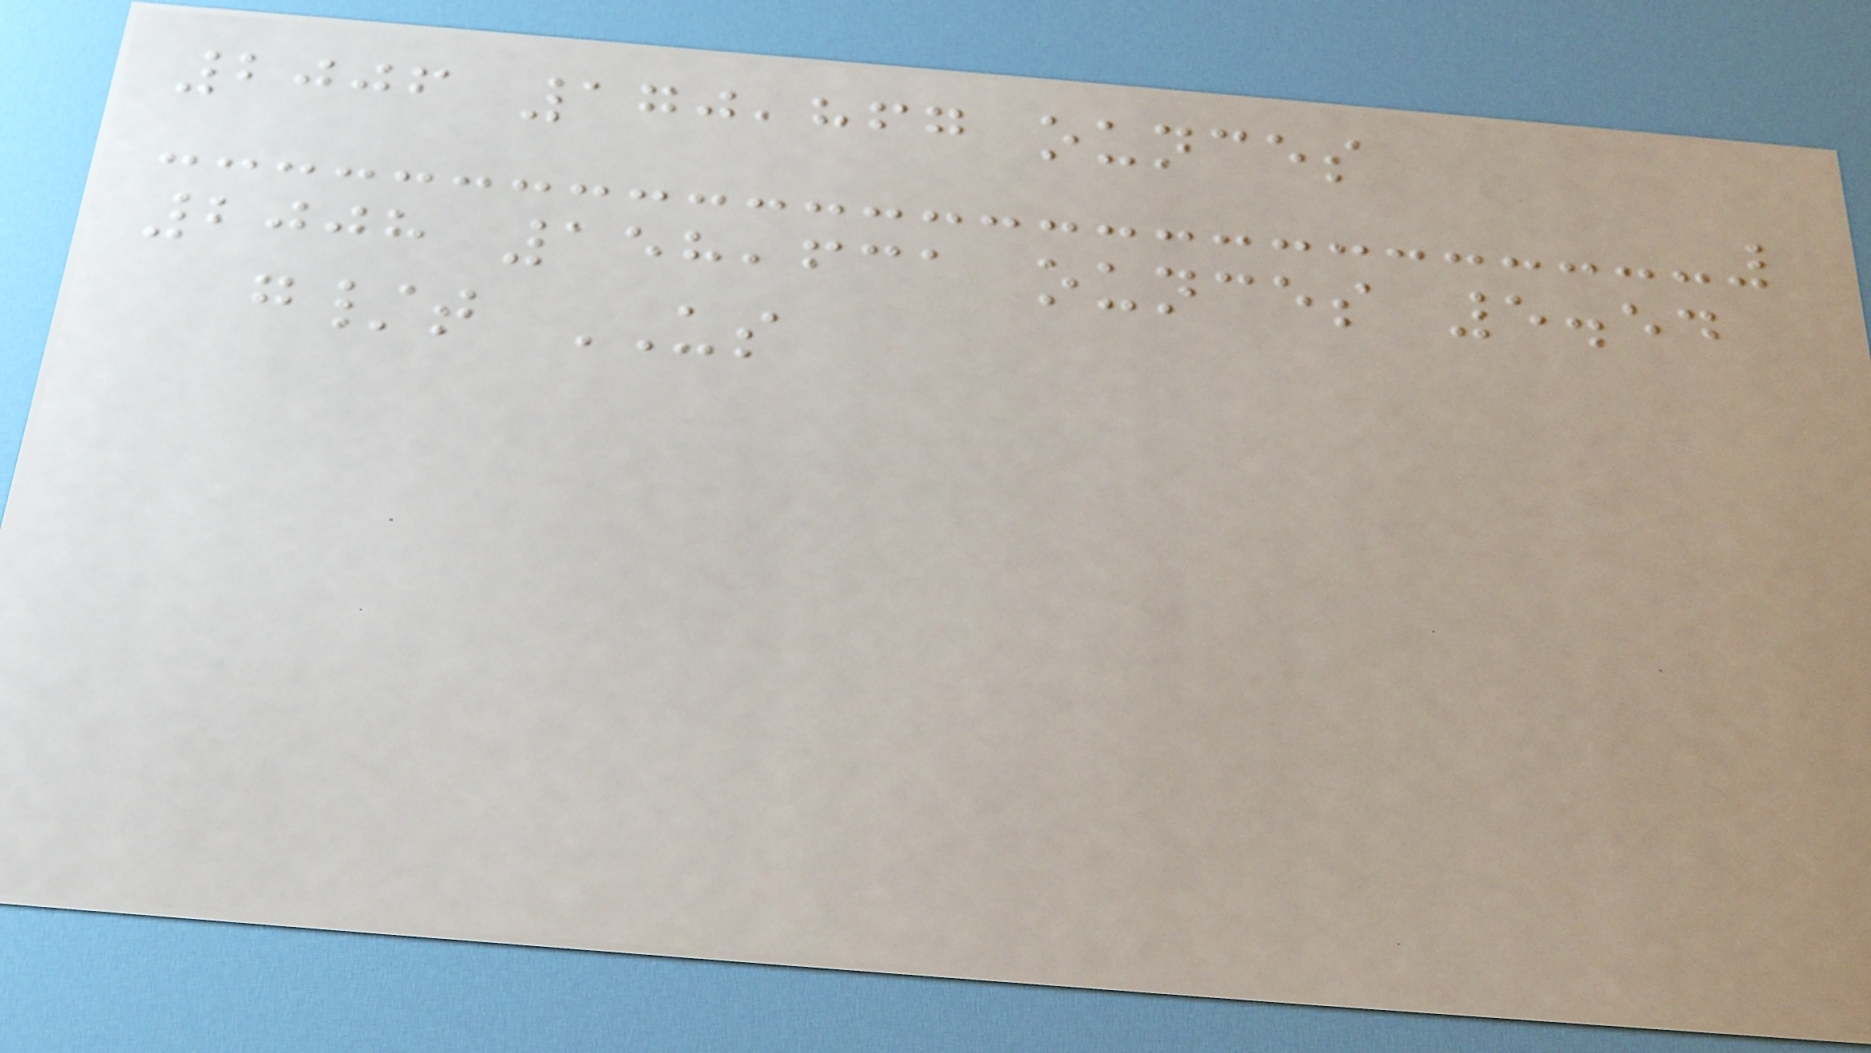2006 170,867 ounces
2008 158,631 ounces 5.54
g/t US
